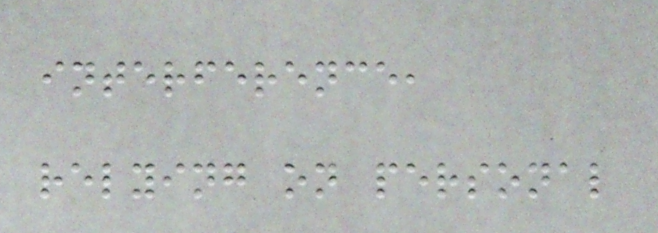interference,
relying on personal
